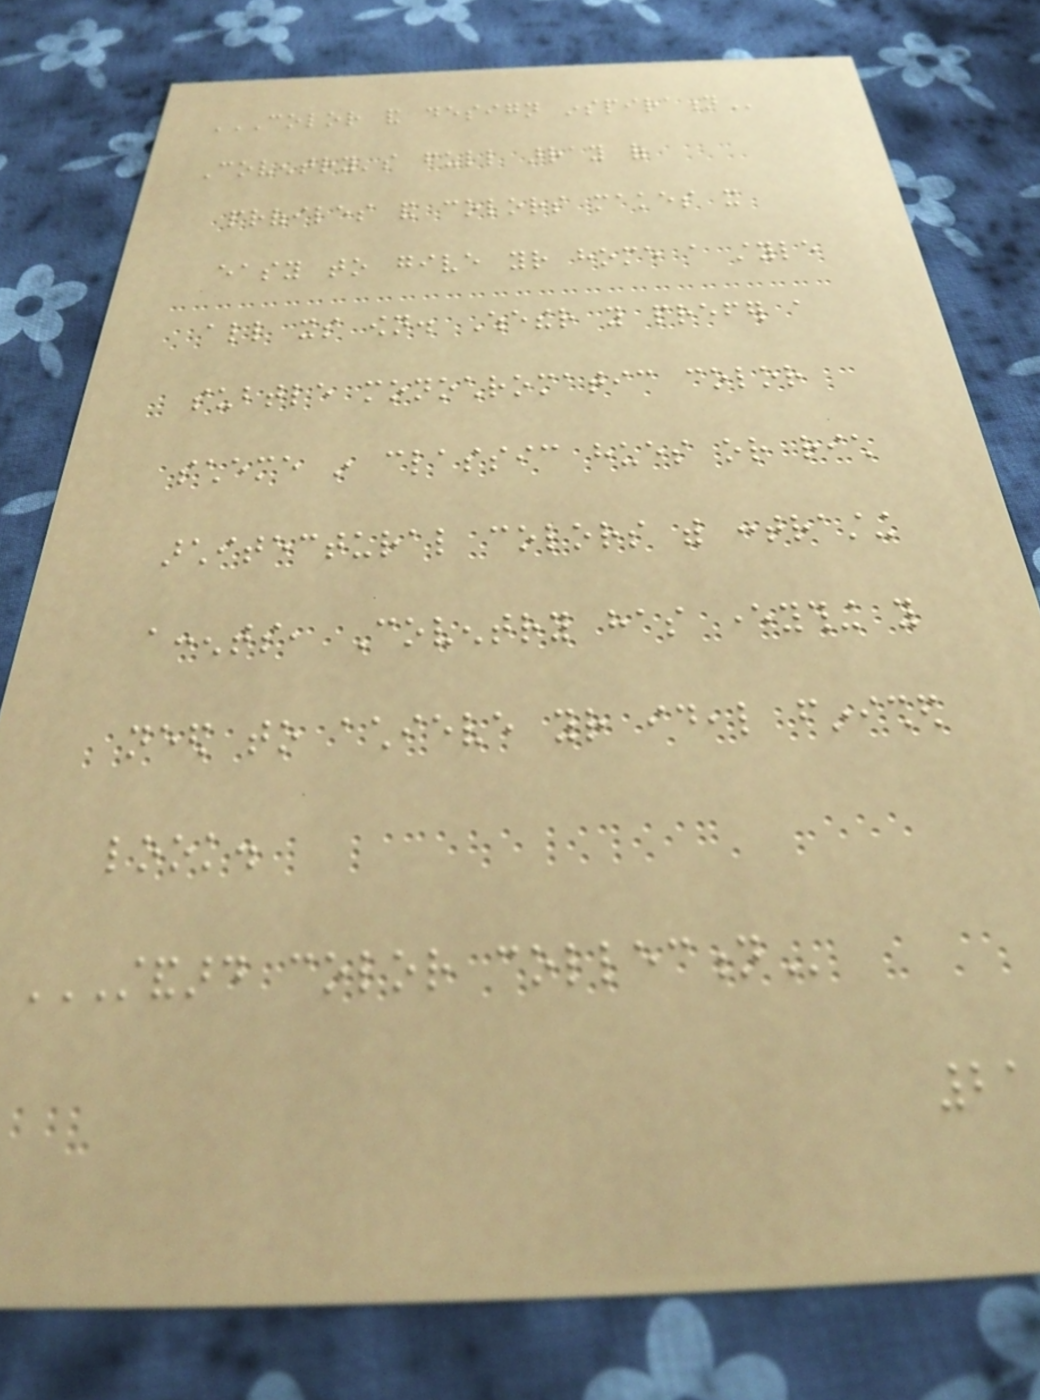COLOR AND DESIGN INSPIRATION
Coventry's full array of
profiles and colors makes it
easy to give your home a style
all its own. Whether you prefer a
subtle monochromatic color
scheme in classic hues or rich
architectural colors with contrasting
accents, Coventry has everything you
need to achieve your ideal finished
look.
STANDARD COLOR COLLECTION
21
